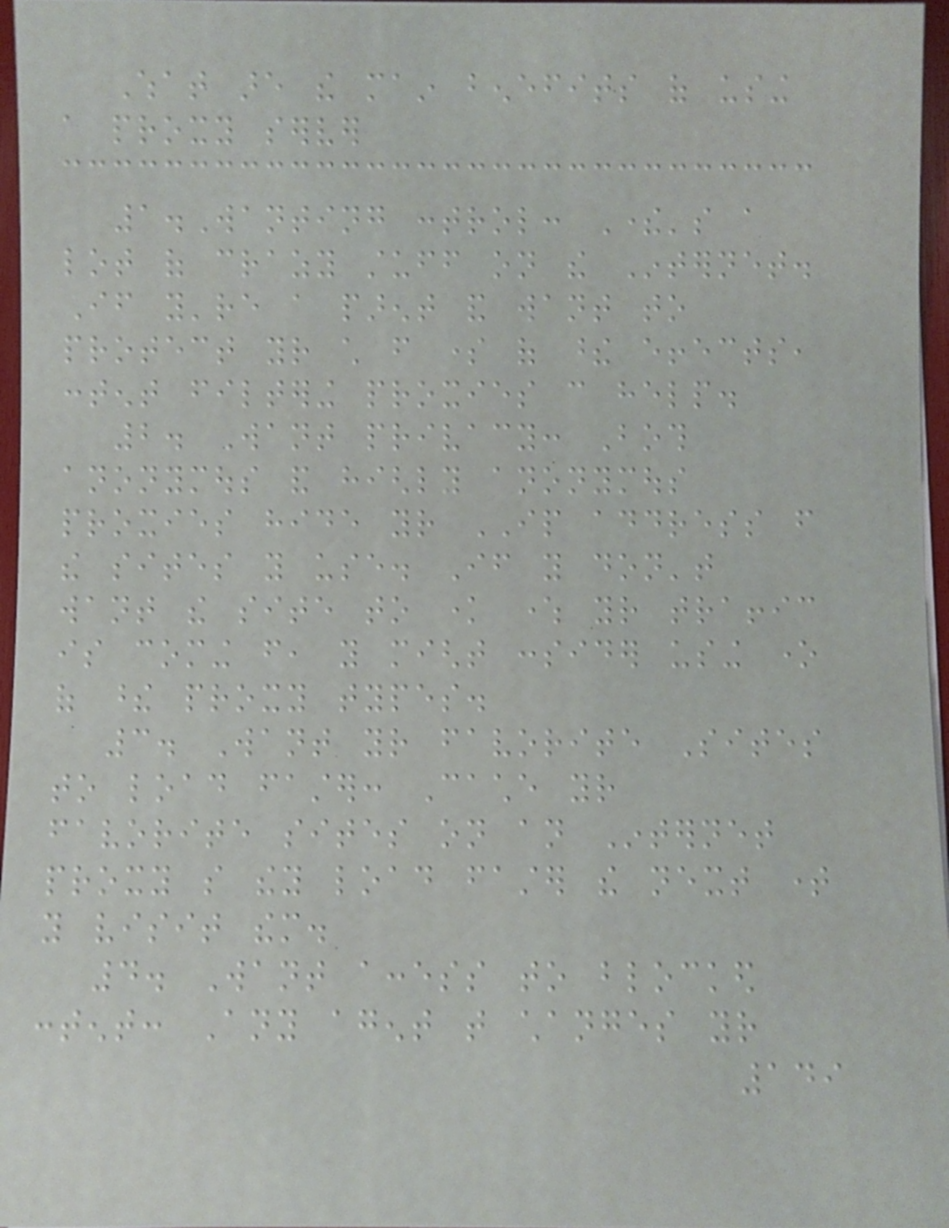What are the main benefits of using
a proxy server
1.Wanting control: There's a
lot of crazy stuff on the Internet.
If you're a parent and want to
protect your child from some of these effects,
content filtering proxies can help.
2. Want privacy: Both
anonymous and highly anonymous
proxies hide your IP address from
the sites you use. If you don't
want the site to know where your traffic
is coming from, you might consider using one
of these proxy types.
3. Want your favorite Sites
to load faster: Cache your
favorite sites on an Internet
proxy so they load faster the next time
you visit them.
4. Want access to blocked
content: Any agent that changes your
149
